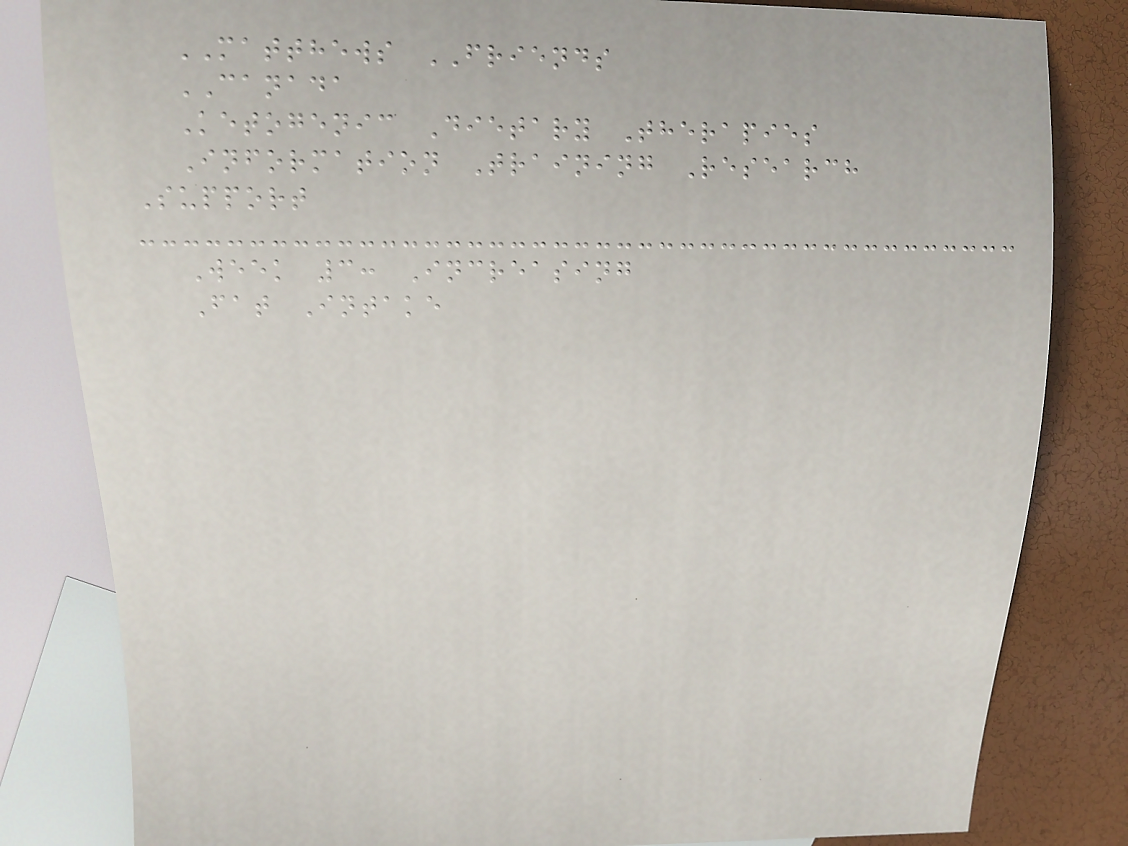MATTHEWS FRIENDS
CANADA
Ketogenic Dietary Therapies
Information Training Research
Support
Week 3: Increasing
Fat Intake
